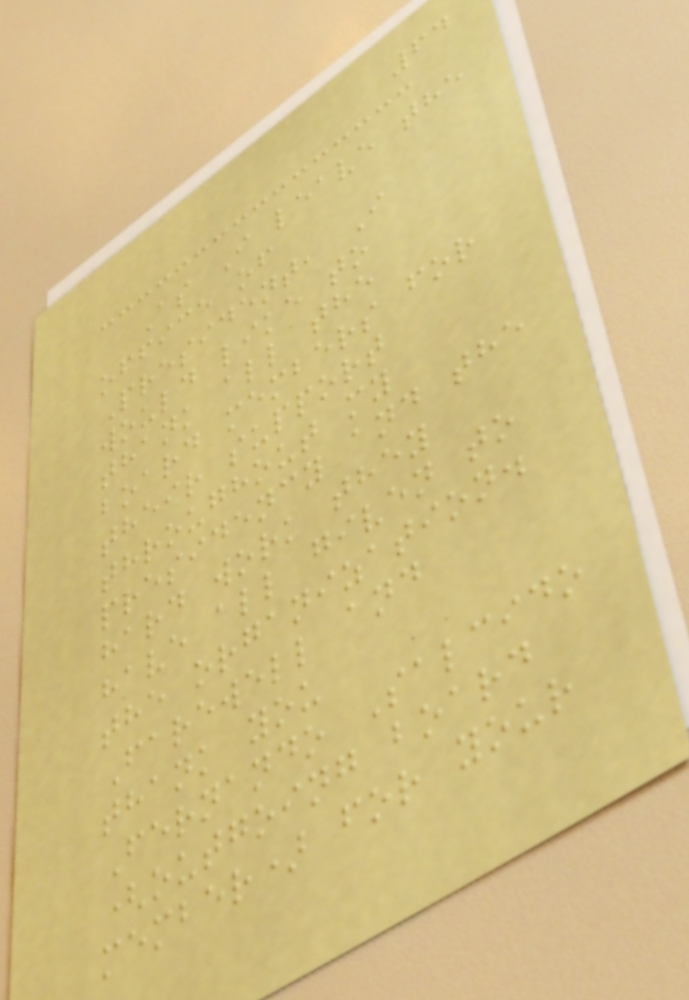64
As I leave the
office of
President, I
would like to
thank all the
board members for
their support
throughout my
presidency and the
hard work they
have all given to
the organization.
Farewell and
thank you
Fernando Salcido
(outgoing board
member) for your
